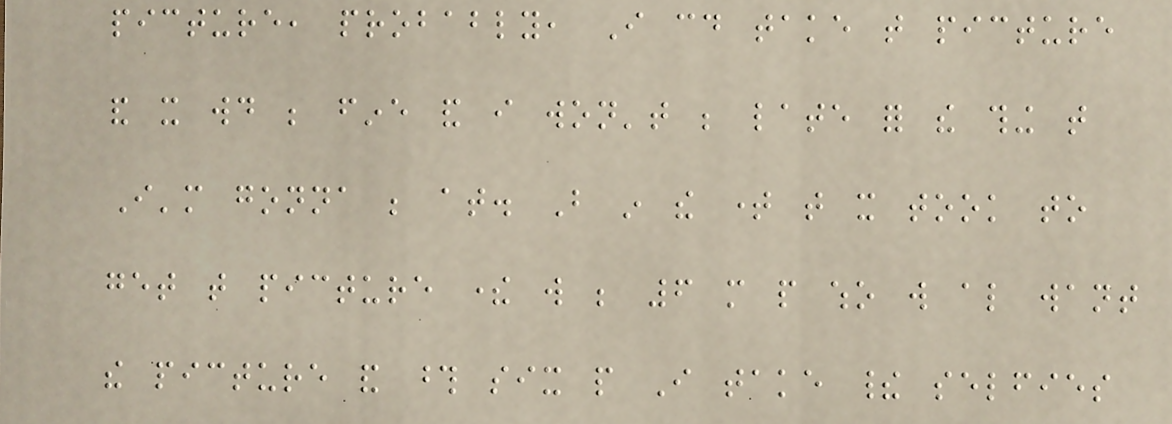picture, probably, I could take that picture
and it would be fine and i won't be late for the thing that
I'm gonna be at. But in the time that it took to
get that picture there will be 6 more people who will also want
the picture and those six people I take their selfies
